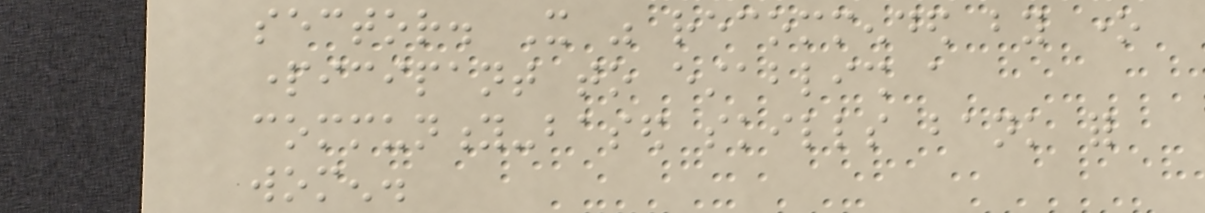sector. It was recommended by one
participant to establish a
community-based skills bank for
women.
